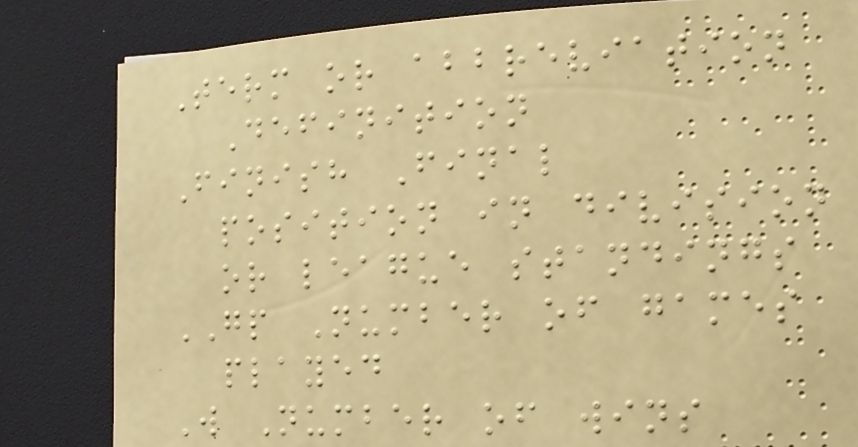Term or abbreviation
Definition
Finish Final
position in division
or league standings
GP Number of games
played
W Number of wins
